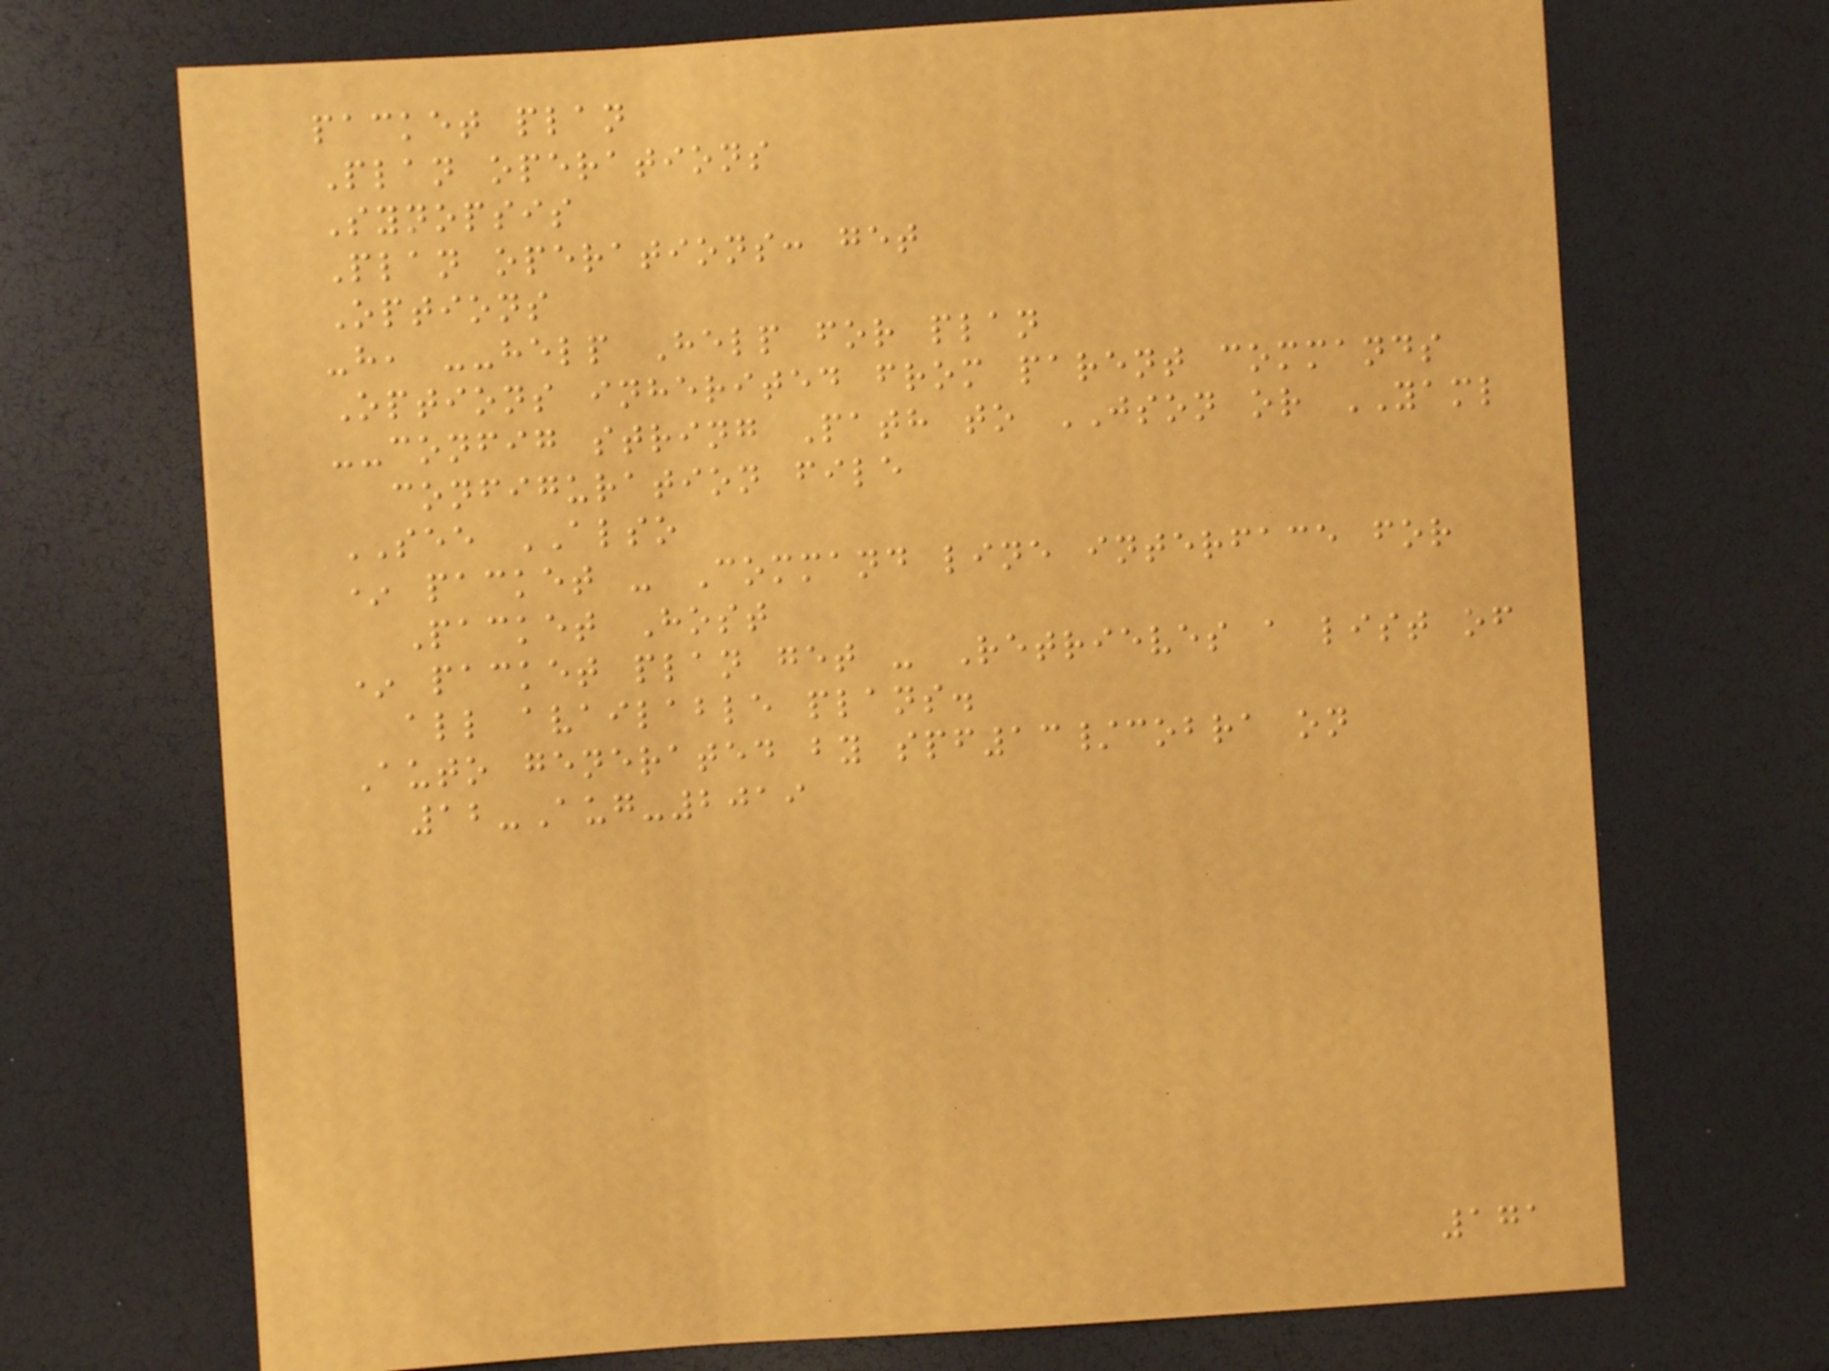packet plan
Plan operations
Synopsis
Plan operations: get
Options
-h, --help Help for plan
Options inherited from parent commands
--config string Path to JSON or YAML
configuration file
SEE ALSO
* packet - Command line interface for
Packet Host
* packet plan get - Retrieves a list of
all available plans.
Auto generated by spf13/cobra on
12-Aug-2019
171
